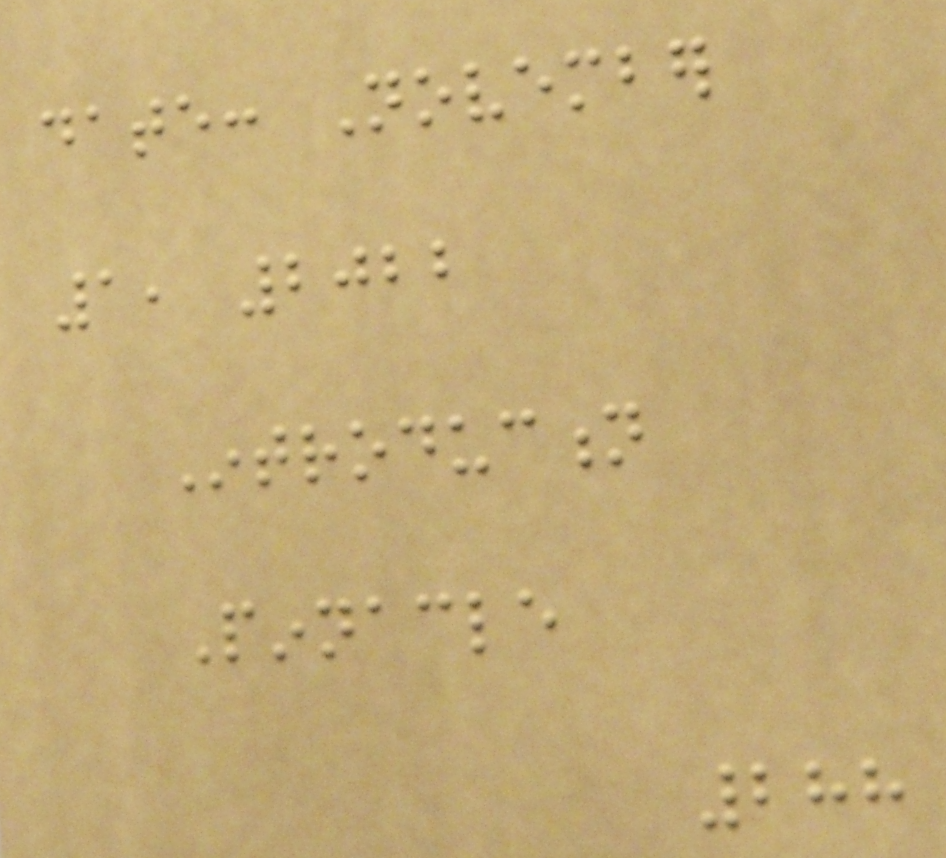date: November
1, 2022
Introduction
Pinnacle
288
